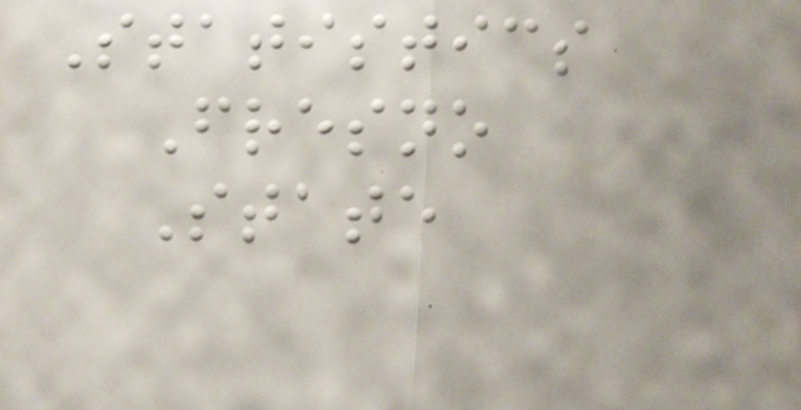Statistics
Fresno
State
